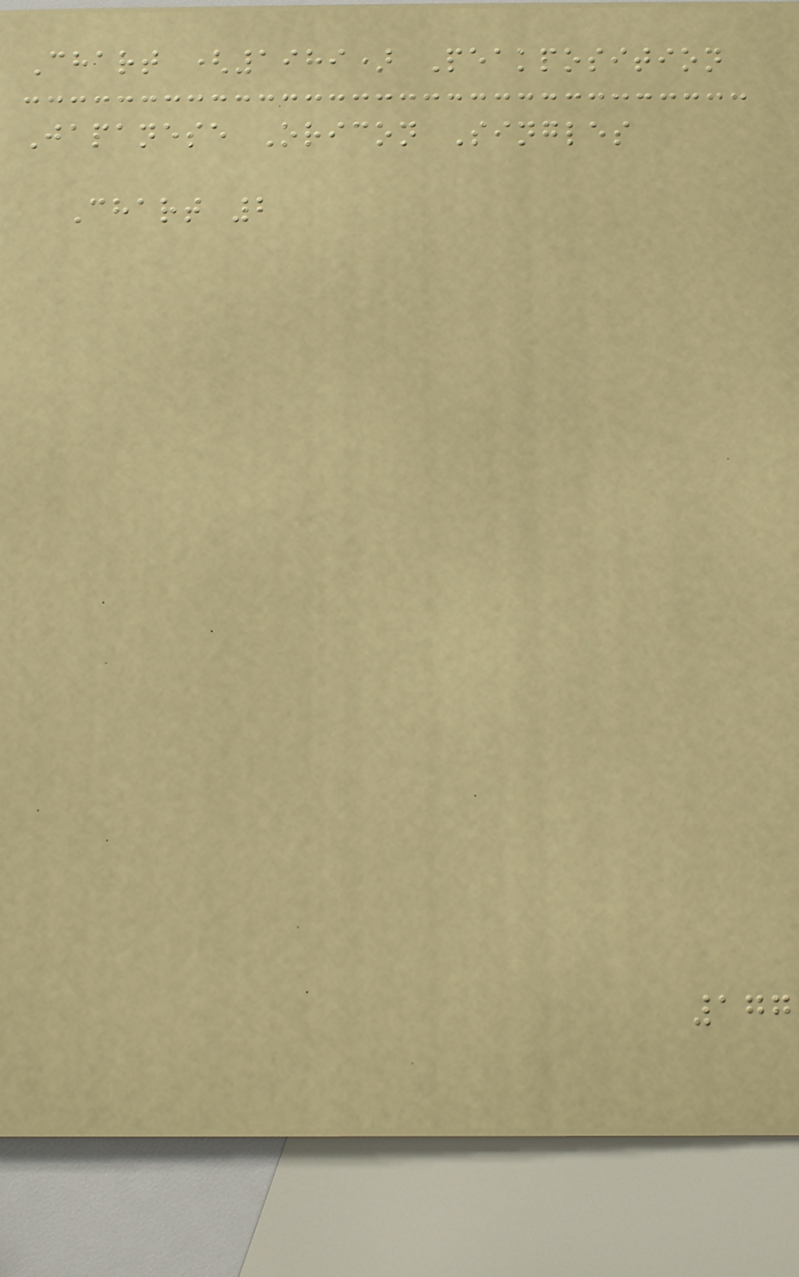Chart (1989) Peakposition
Japanese Oricon Singles
Chart 2
177
